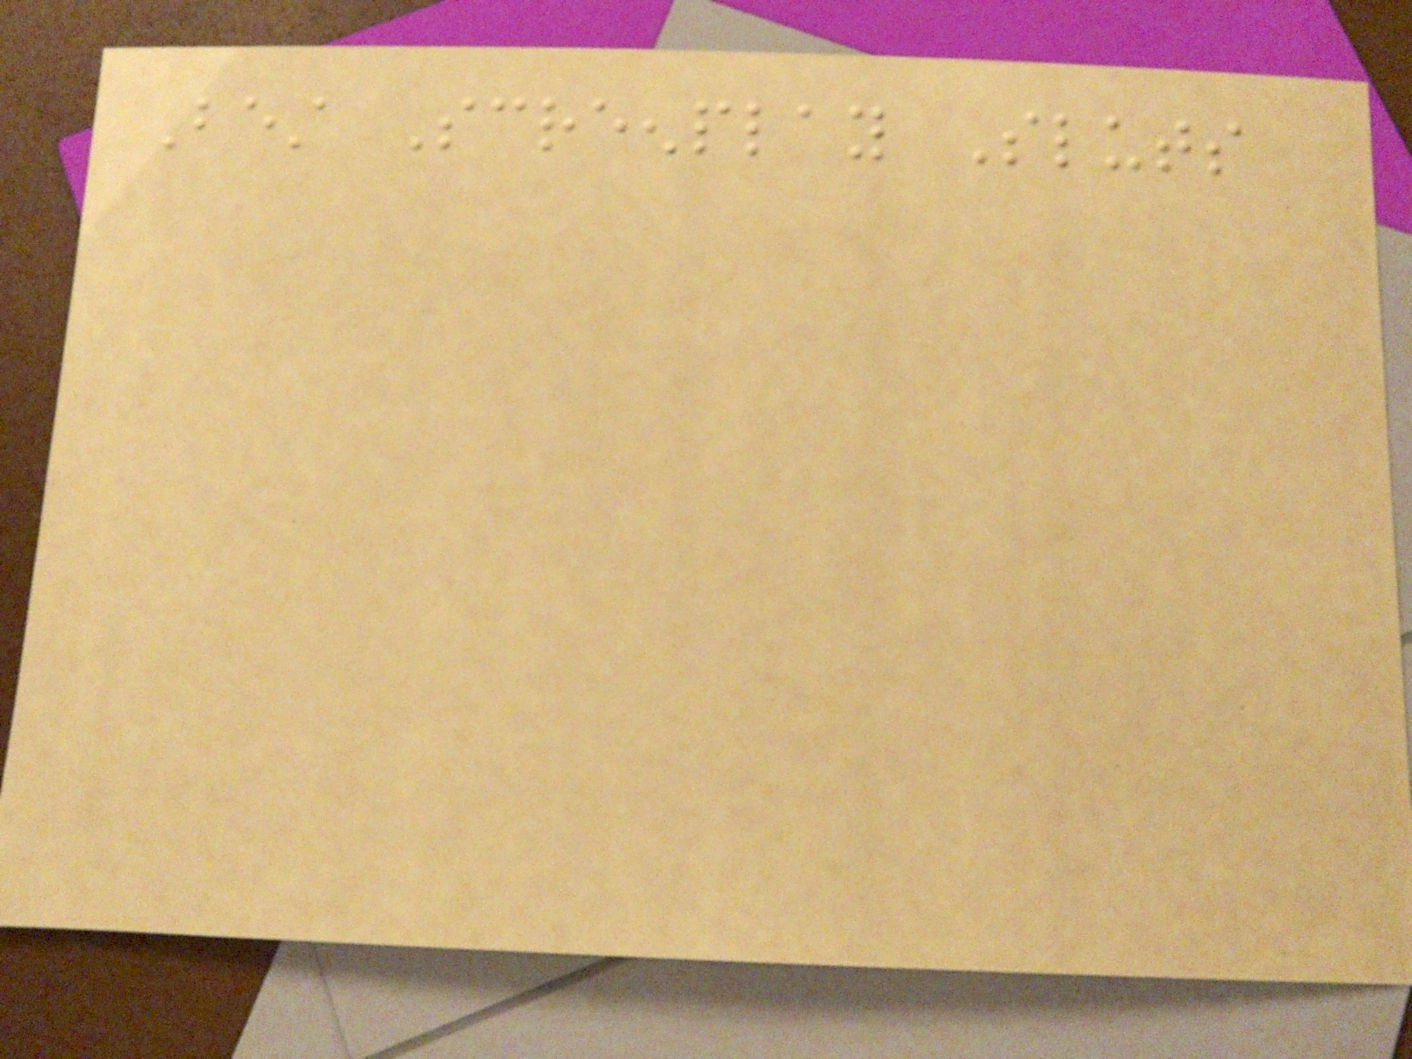Best Screenplay Sluts
